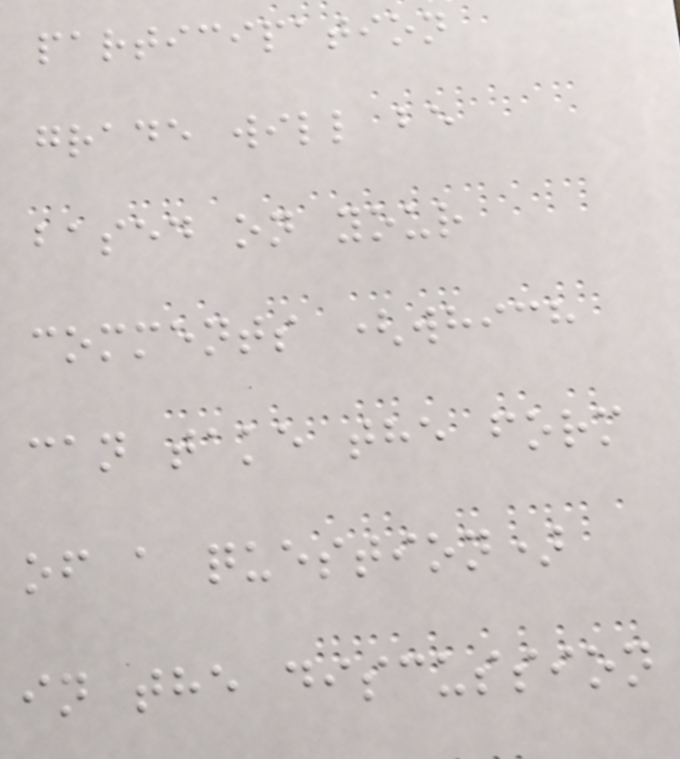participation
grade will be
based on your
comments (which
can take the form
of a question)
in the discussion
